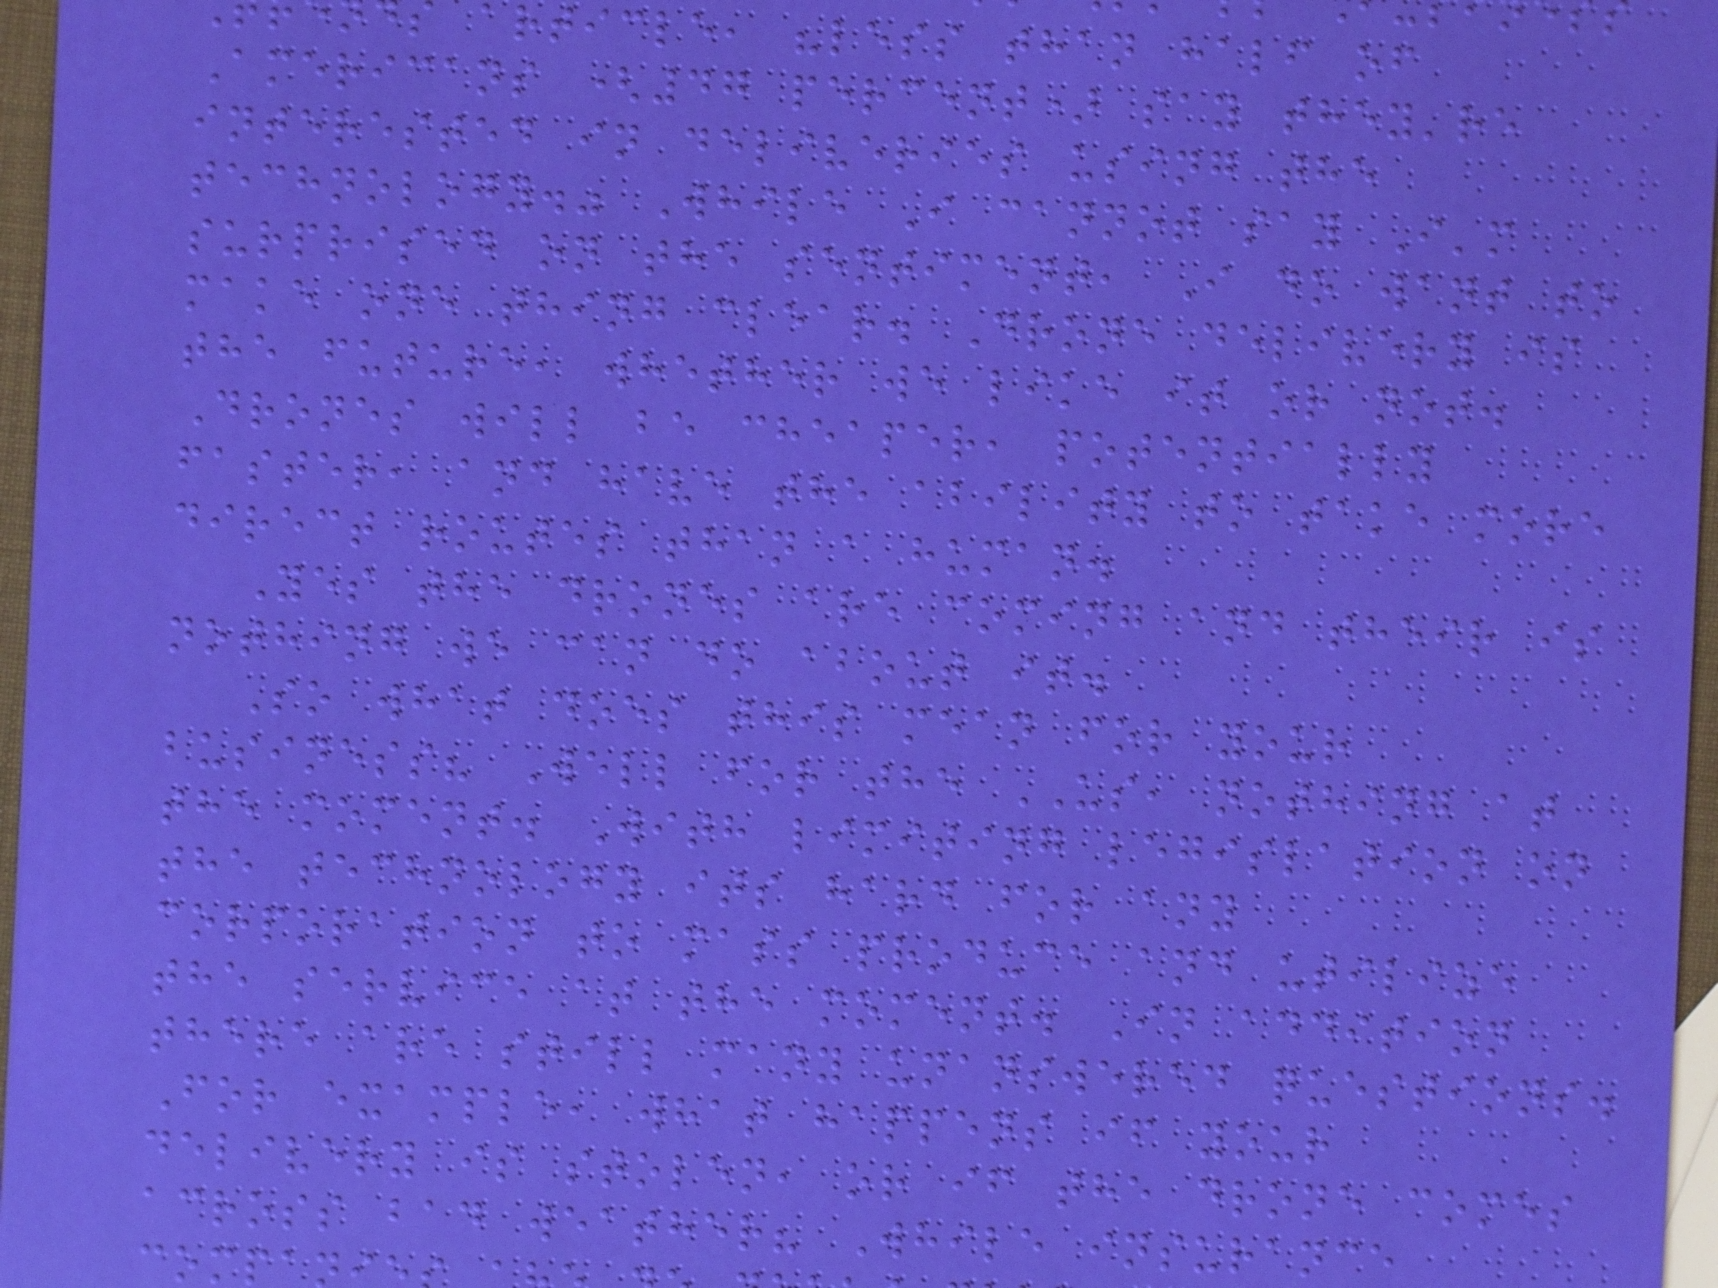article, "less than half of
Americans (47 percent) say they're
interested in deliveries using the
technology." While I cannot say I'm
surprised on the sentiment, I do want to
make one thing clear. Drone delivery is
the future, whether we like it or not.
Drones will be cheaper, potentially
faster, and have the ability to take more
direct routes than a human.
Yes the drones are coming and their is
nothing we can do about it.
So what does this mean for your
business? Well for the US, nothing at
the moment. With limiting legislation on
the technology its hard for any
corporation to mass produce and utilize
the service at the moment. In addition
there are still many unanswered questions.
For example, what happens if your
delivery is stolen, or if the drone comes
across bad weather? While insurance
